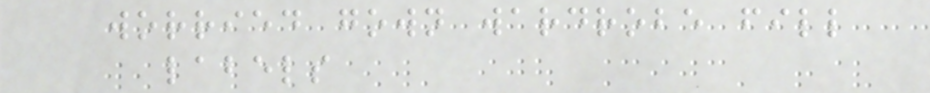worried gown wardrobe fill
labels
